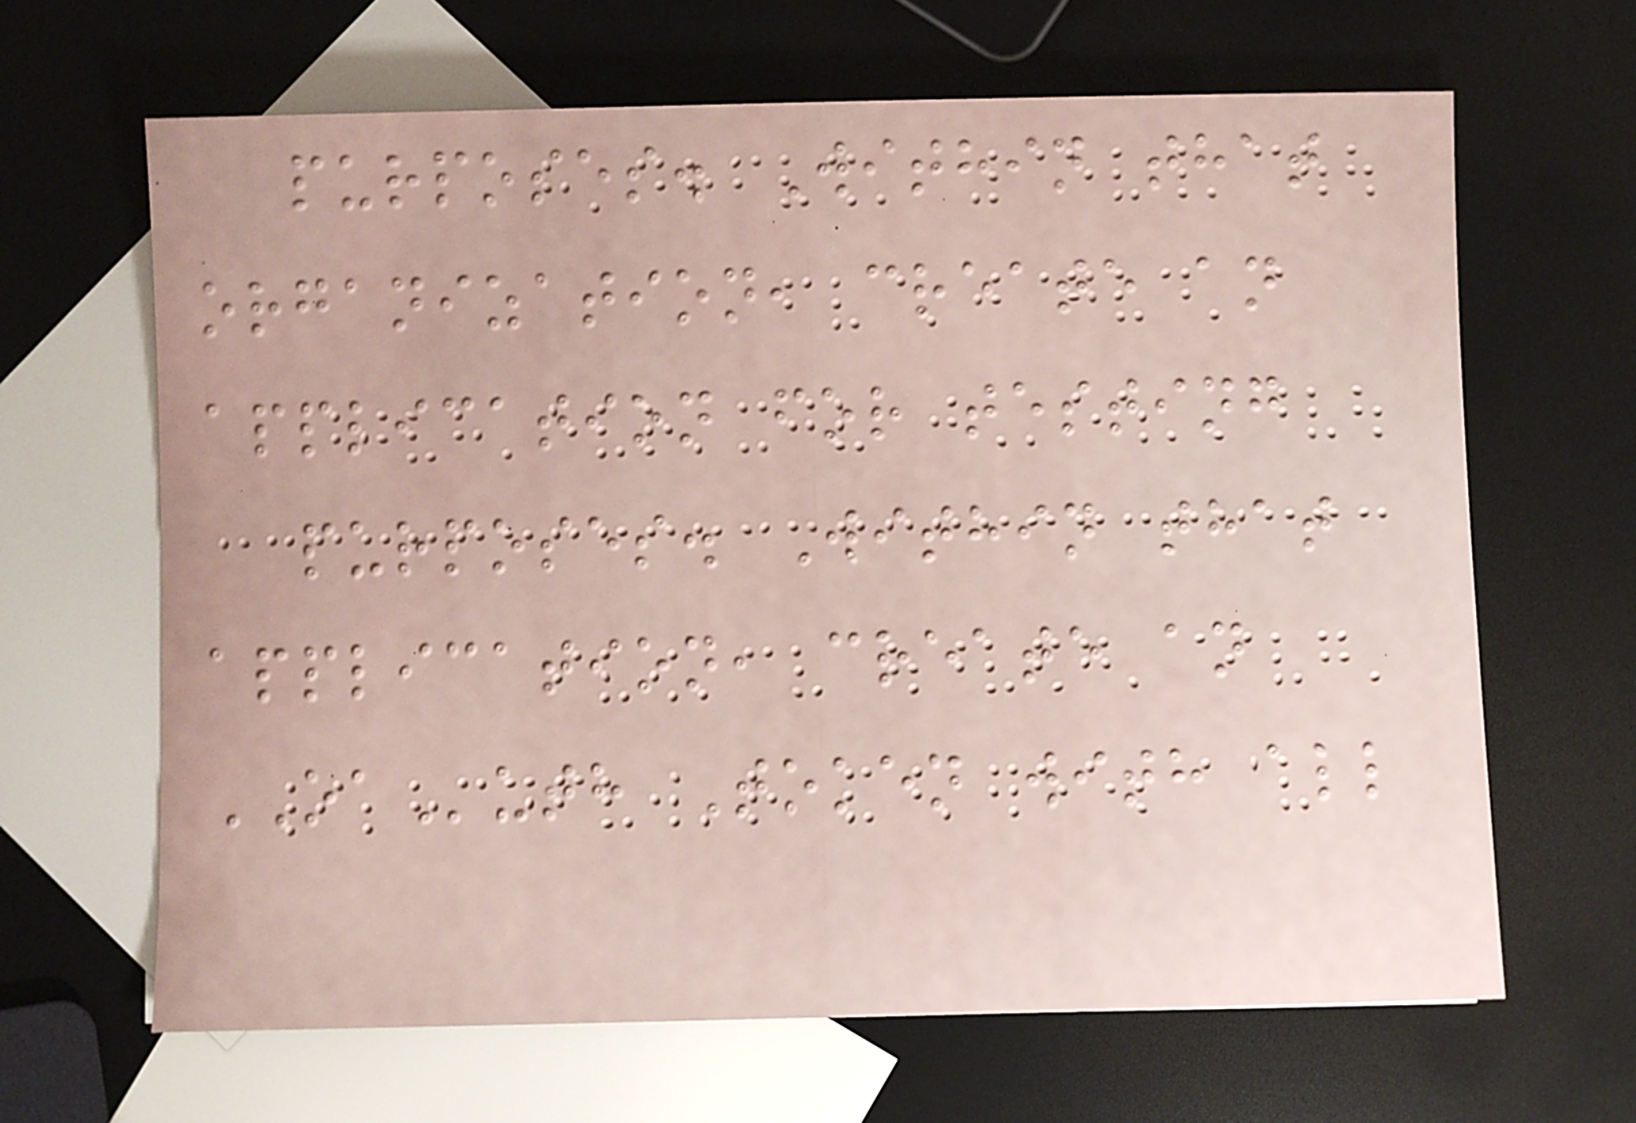purposes. Within that
organization, create an
application for testing
purposes. Within that
application, create an
OAuth Token with all
